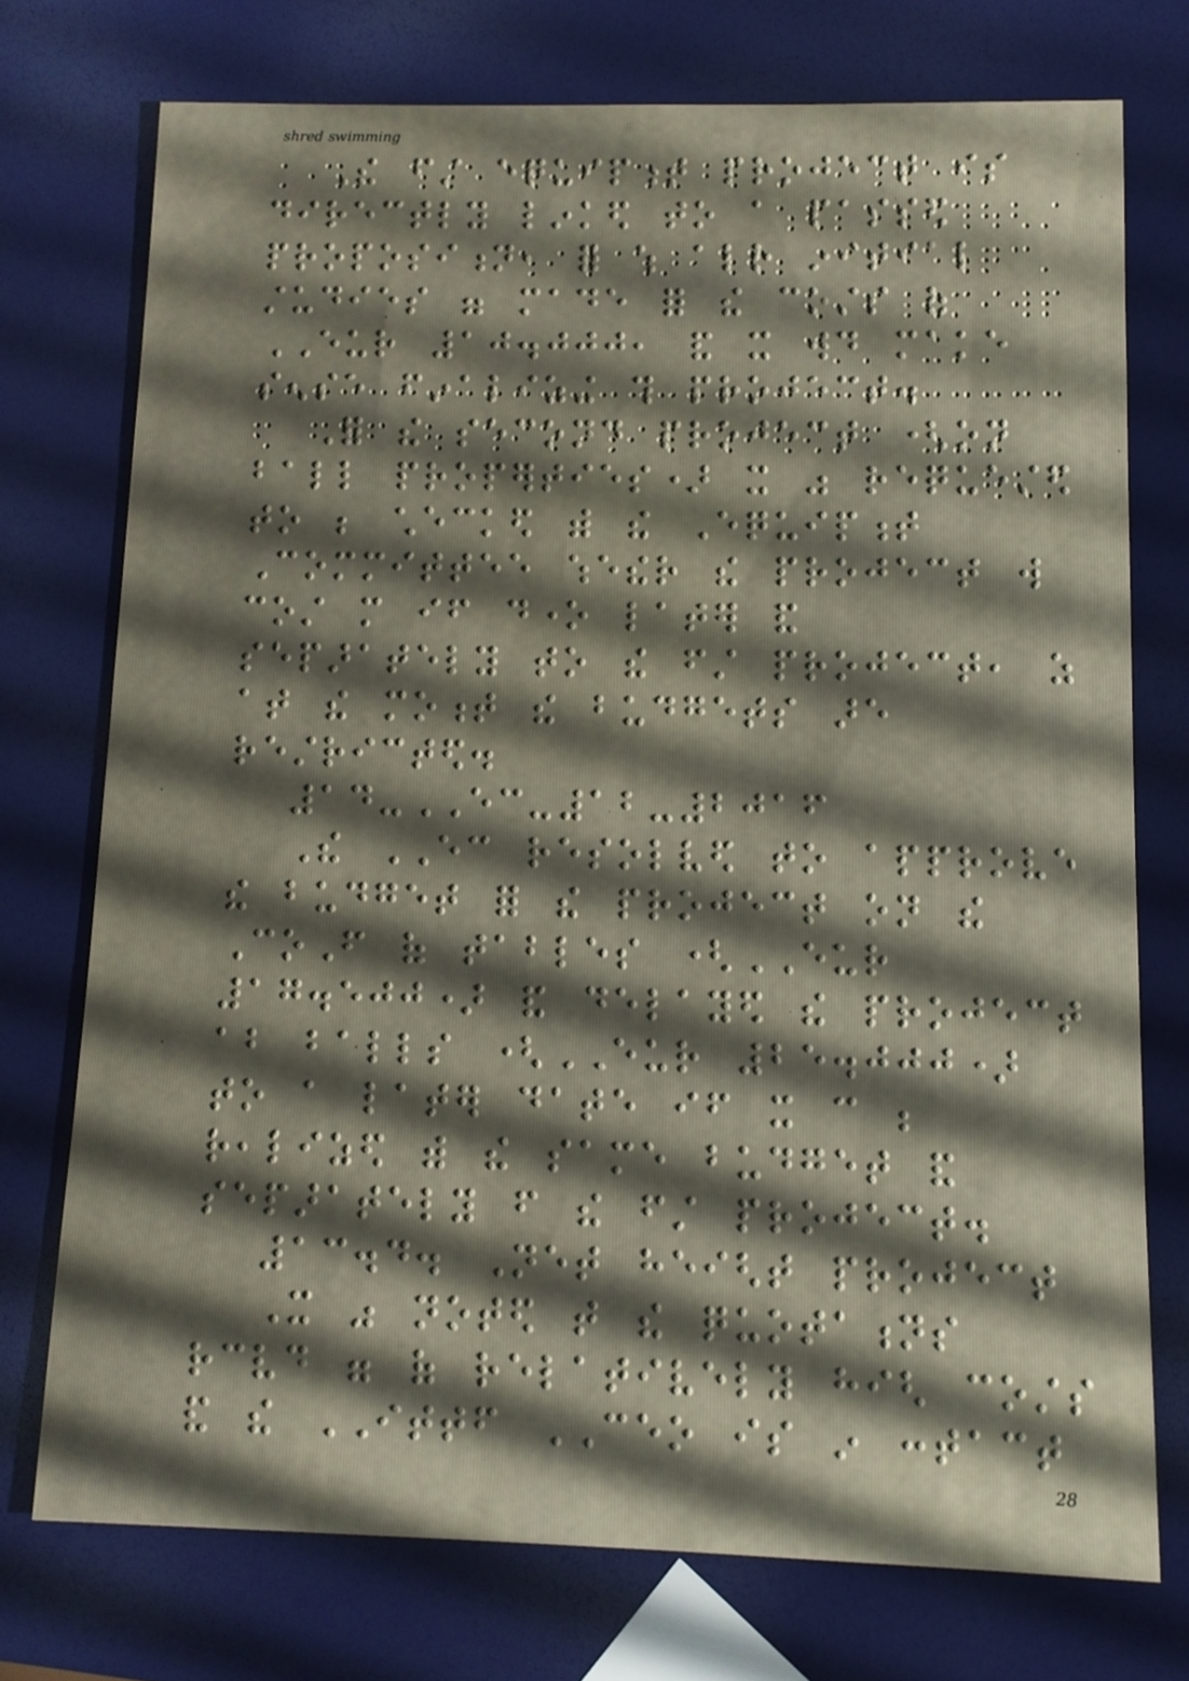The first equipment project is
directly linked to a passed
proposition, for which already initial
studies were made for the costs of
EUR 10.000, and it would make
sense finalizing this project.
For the second project (on
ball properties) it was requested
to be checked with the Equipment
Committee whether the project will
cost more if done later and
separately to the first project, as
at the moment the budgets are
restricted.
14-EC-12-2016
The EC resolved to approve
the budget for the project on the
CoF of tables (EUR
17.500) and delayed the project
about balls (EUR 25.000)
to a later date if it can be
realized with the same budget and
separately from the first project.
13.4. Net height project
It was noted that the quotations
received were of relatively high costs
and the ITTF CEO is in contact
